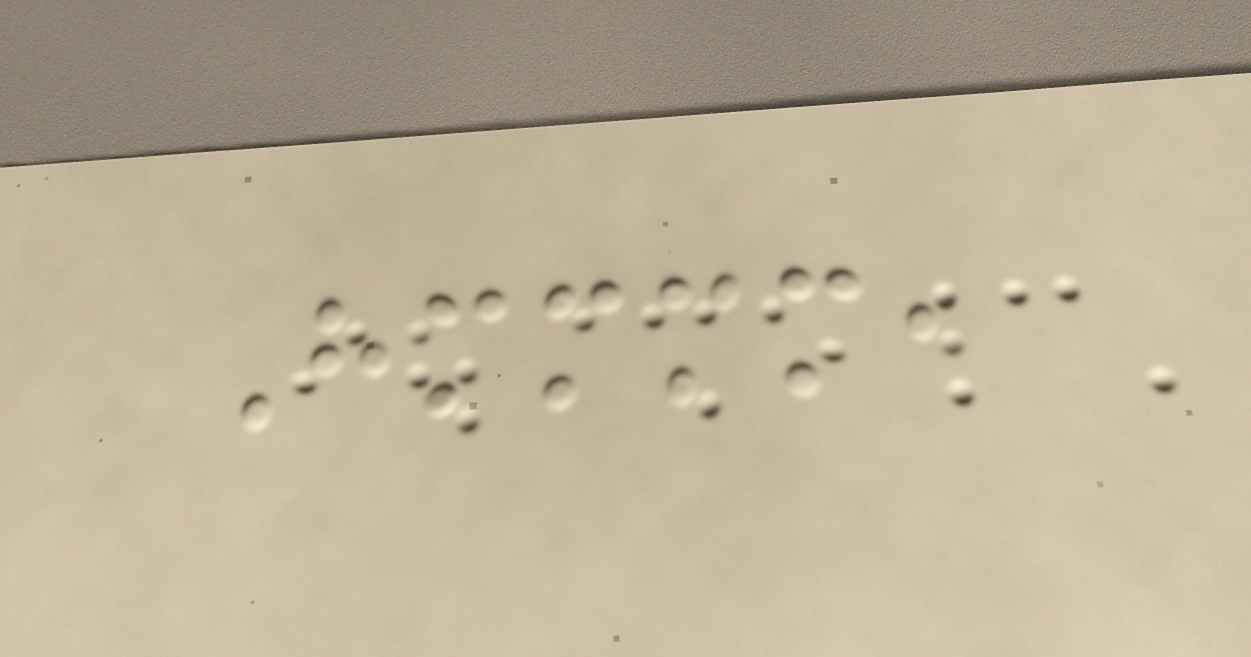Hmmmm,
